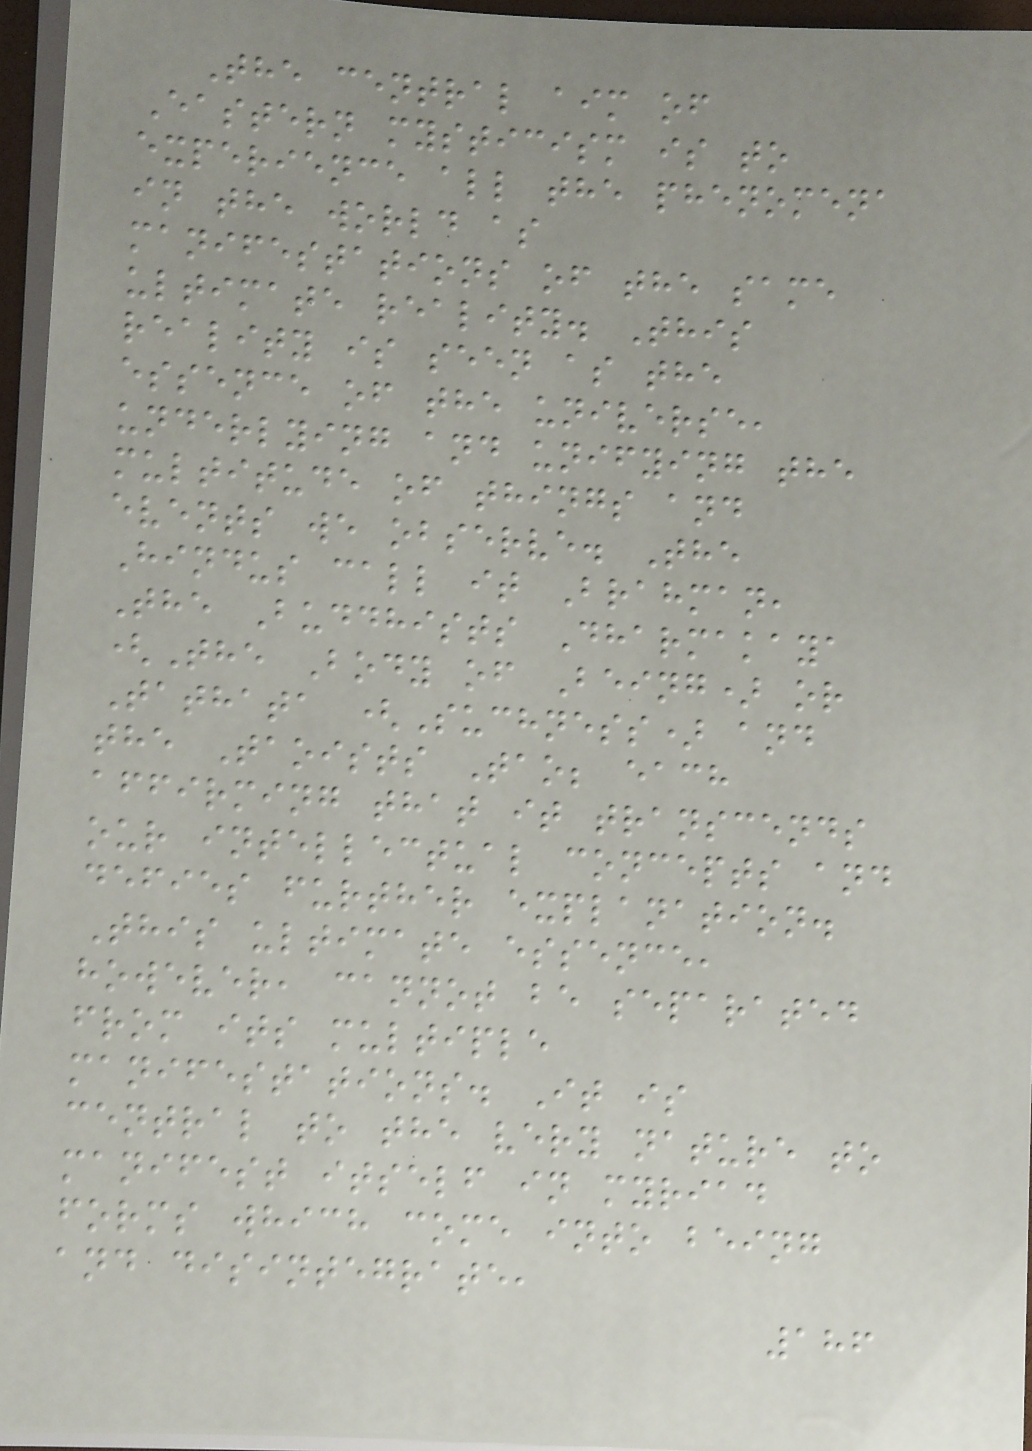The central aim of
Eastern mysticism is to
experience all the phenomena
in the world as
manifestations of the same
ultimate reality. This
reality is seen as the
essence of the universe,
underlying and unifying the
multitude of things and
events we observe. The
Hindus call it Brahman,
The Buddhists Dharmakaya
(The Body of Being) or
Tathata (Suchness) and
the Taoists Tao; each
affirming that it transcends
our intellectual concepts and
defies further explanation.
This ultimate essence,
however, cannot be separated
from its multiple
manifestations. It is
central to the very nature to
manifest itself in myriad
forms which come into being
and disintegrate,
186
